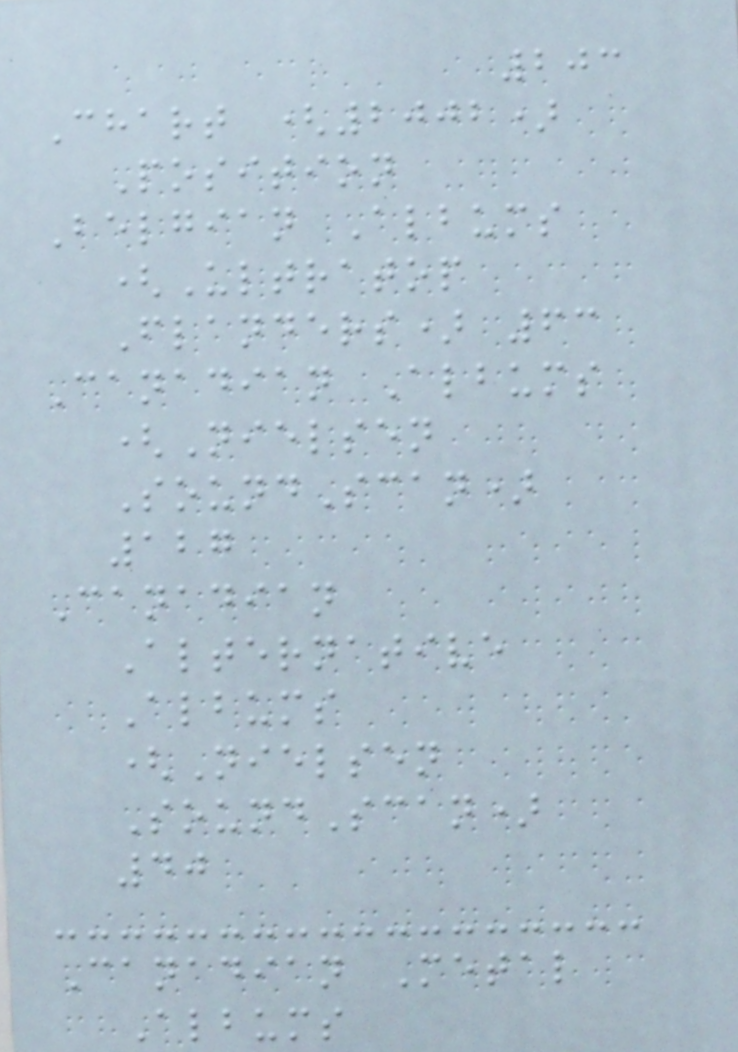203
Chart (2002)
Position
Belgian Albums
(Ultratop
Flanders) 63
Canadian Albums
(Nielsen
SoundScan)
127
Canadian
Alternative
Albums
(Nielsen
SoundScan)
40
Canadian Metal
Albums
